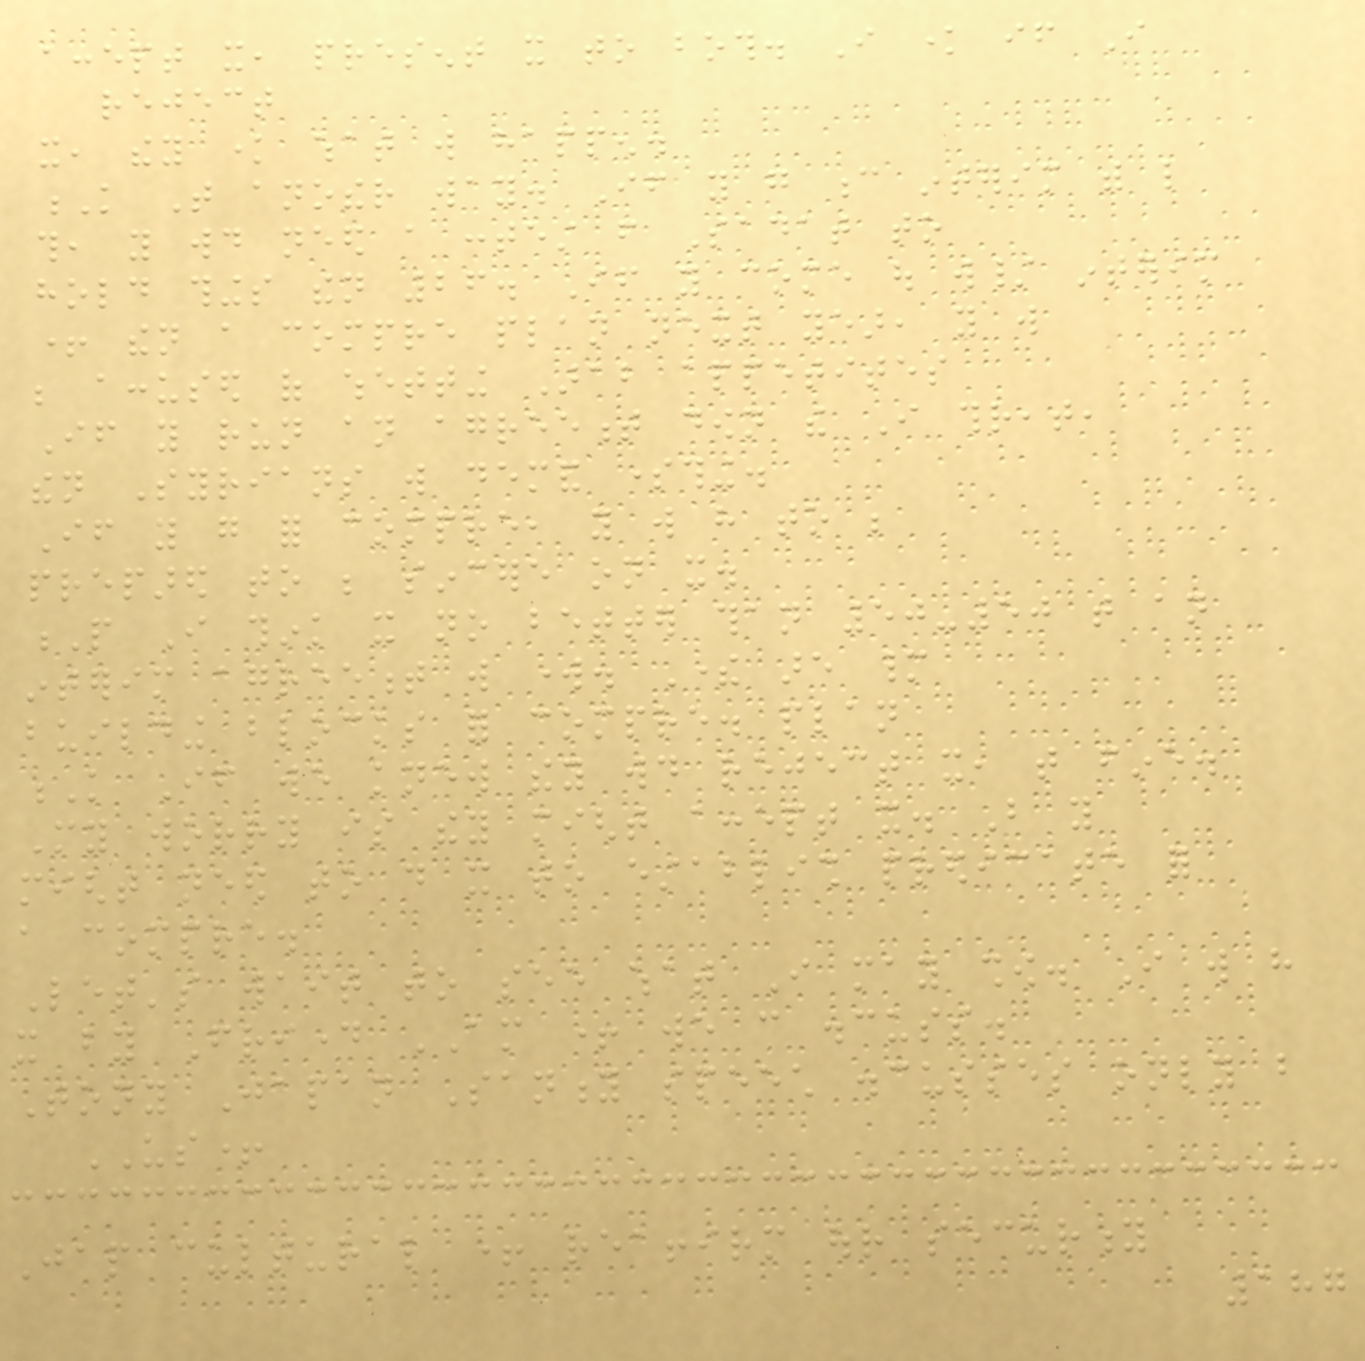accept it, present it to both. I know if I
reject
it, they know what will happen.
K That another way. If you go c interim with like
this, you would need a contest from Sadat to
hold things then 26. If you come out w/ interim
+ then a compre plan next year, you will
be accused of whetting Arab appetites
If you run an agreement down the I threat,
then Syrians will demand something.
If you go for compre, you will have to be
prepared to be sincere on it.
P I think it no better than 50-50 that an
interim agreement will work. There are many
building blocks for compre. plan
K If we knew they would reject it, that fine.
My worry is they might accept it. But you
might need to do it to establish predicate for
a compre.
Let's wait to see what I may show. I will have
it by Friday AM + we can discuss.
Tony Japan Sanity speech discusses only but
US+
Jap cultural + reaffirm our security
187
